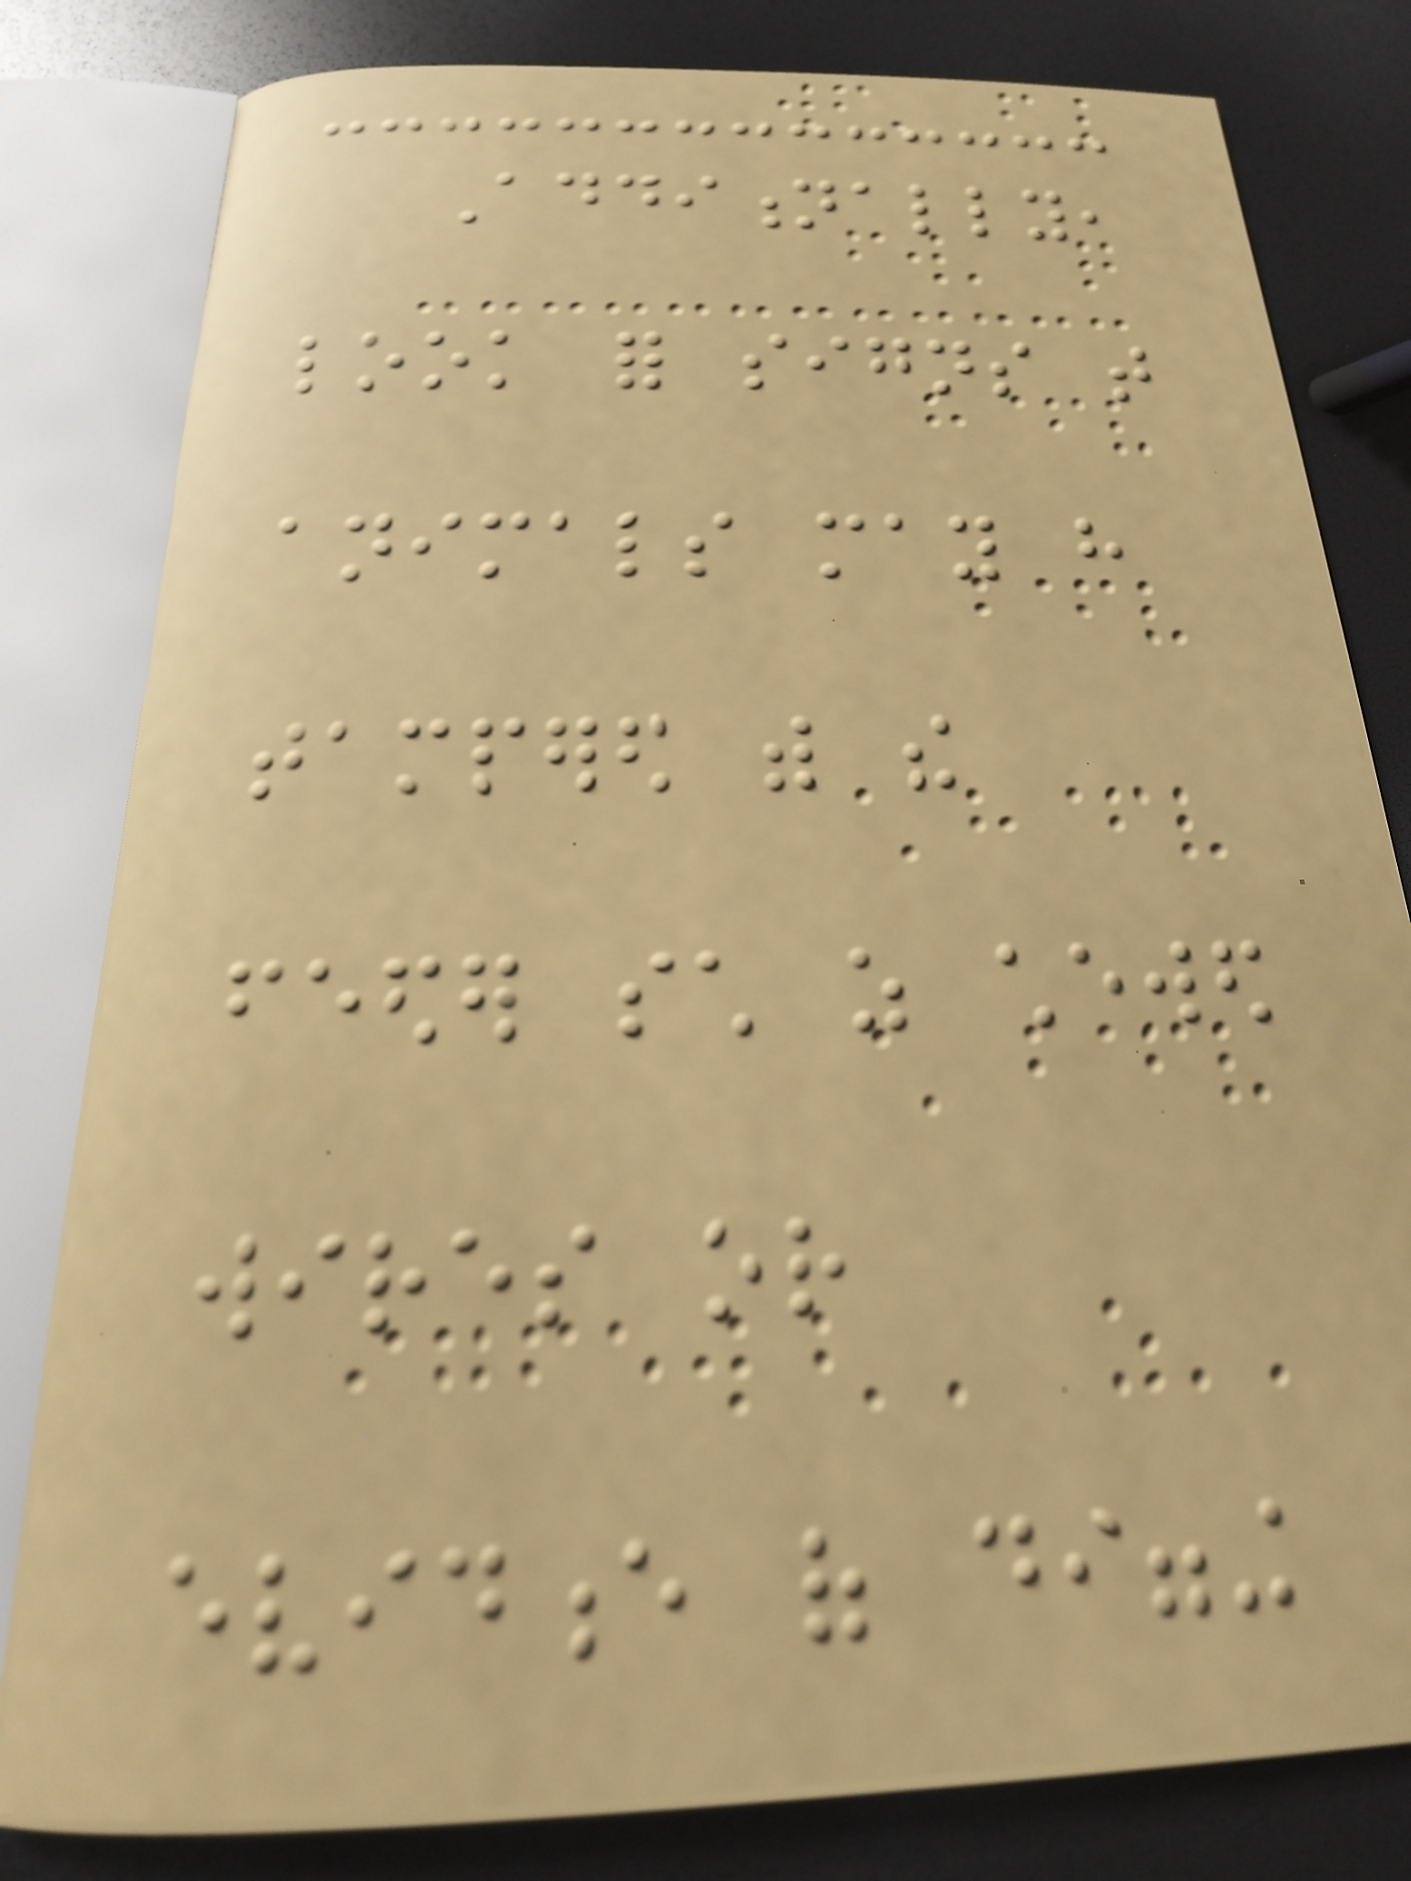Additionally,
look for signs that
animals may have
tampered with the
feeder such as chewed
wires or
evidence of digging
